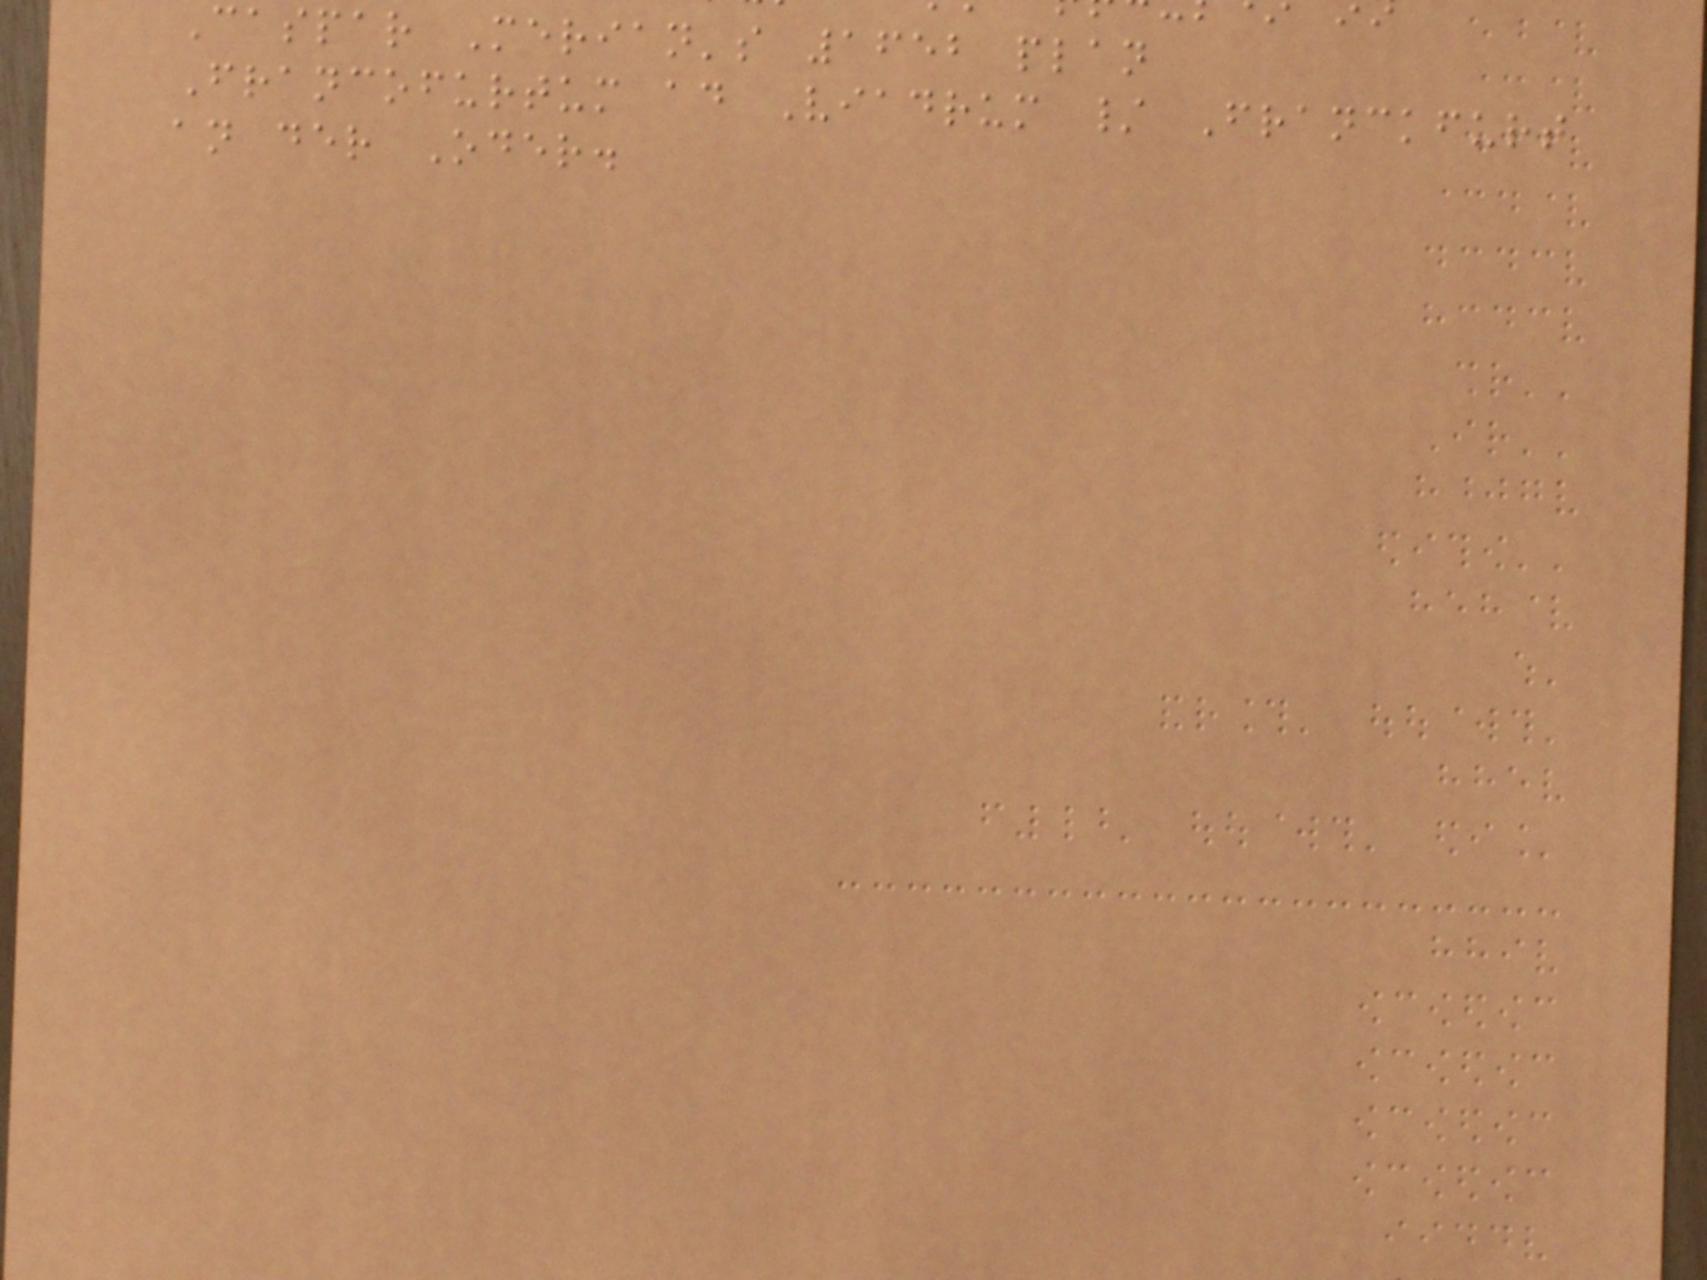Caspar Merian's 1652 plan
Francofurtum ad Viadrum / Franckfurt
an der Oder.
